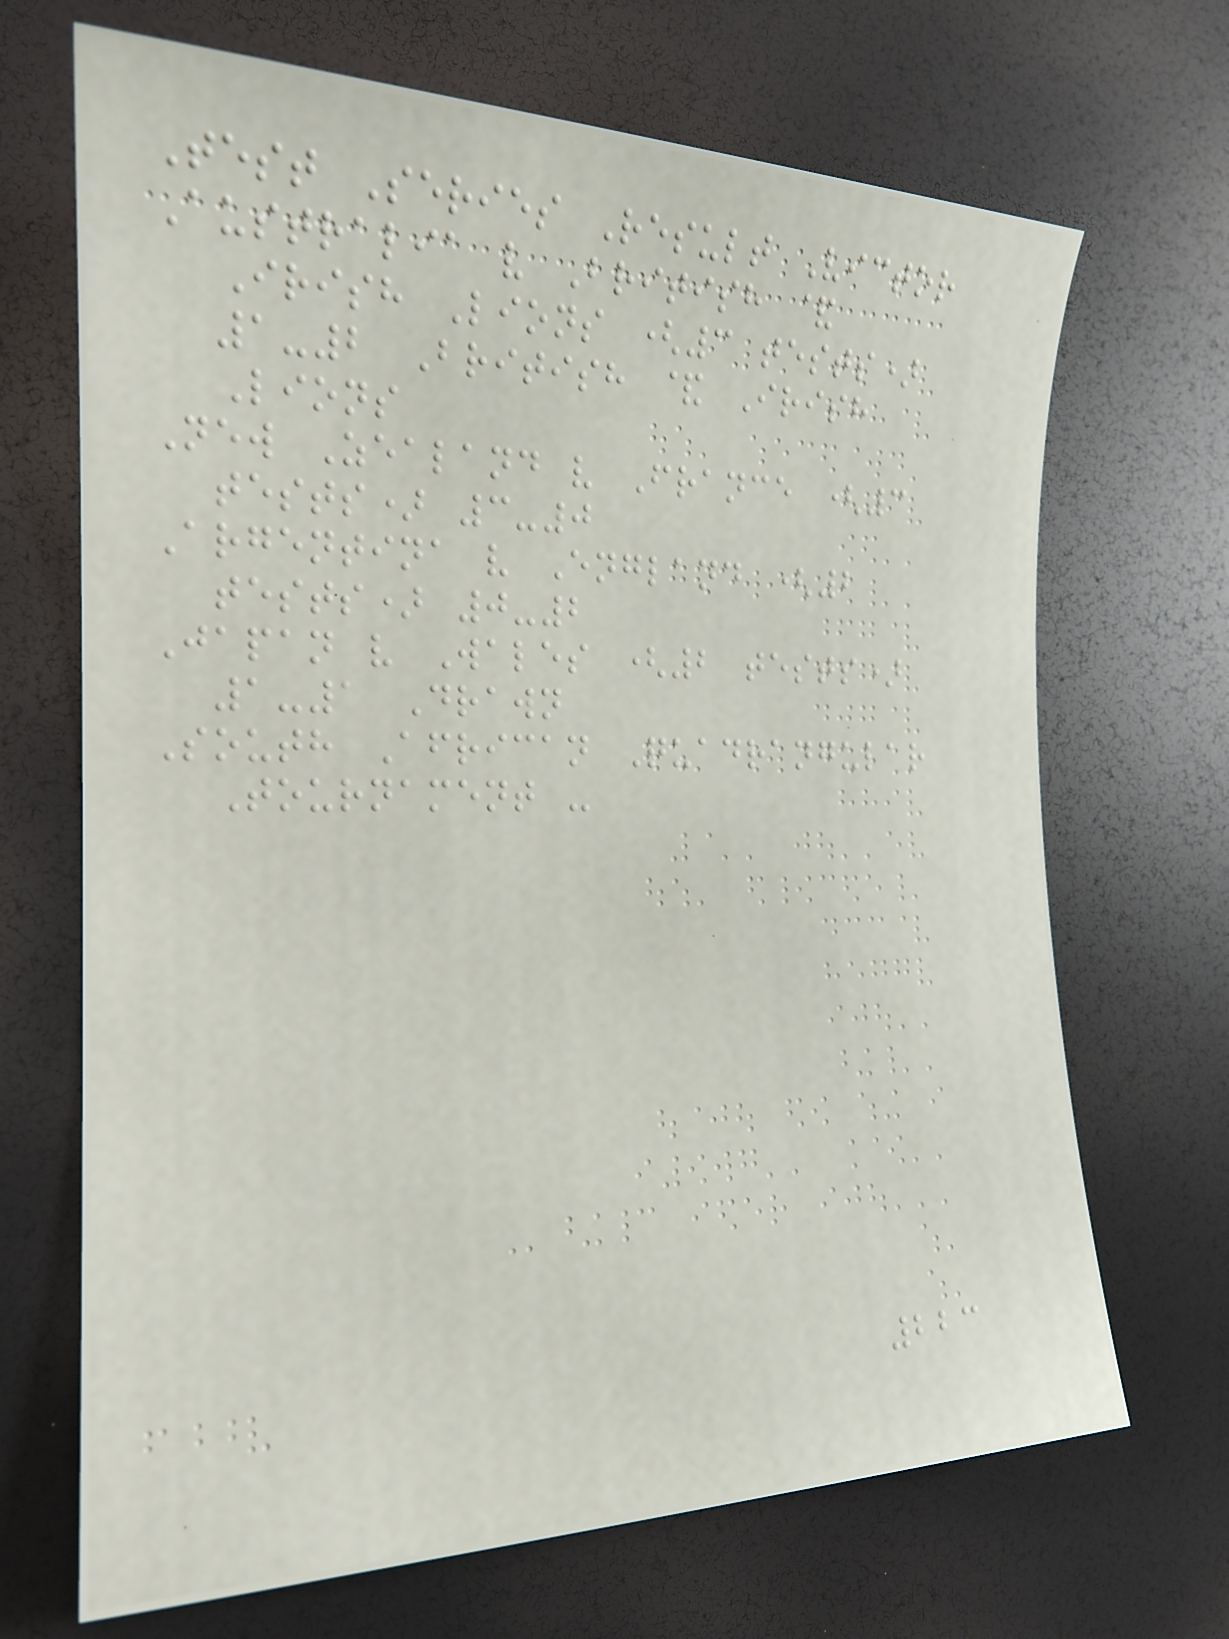Test Series Result Victor
Australia v British &
Irish Lions (3 tests)
1-2 British & Irish
Lions
New Zealand v France (3
tests) 3-0
Argentina v England (2
tests) 0-2
Japan v Wales (2 tests)
1-1 Drawn
South African Quadrangular
Tournament -
223
